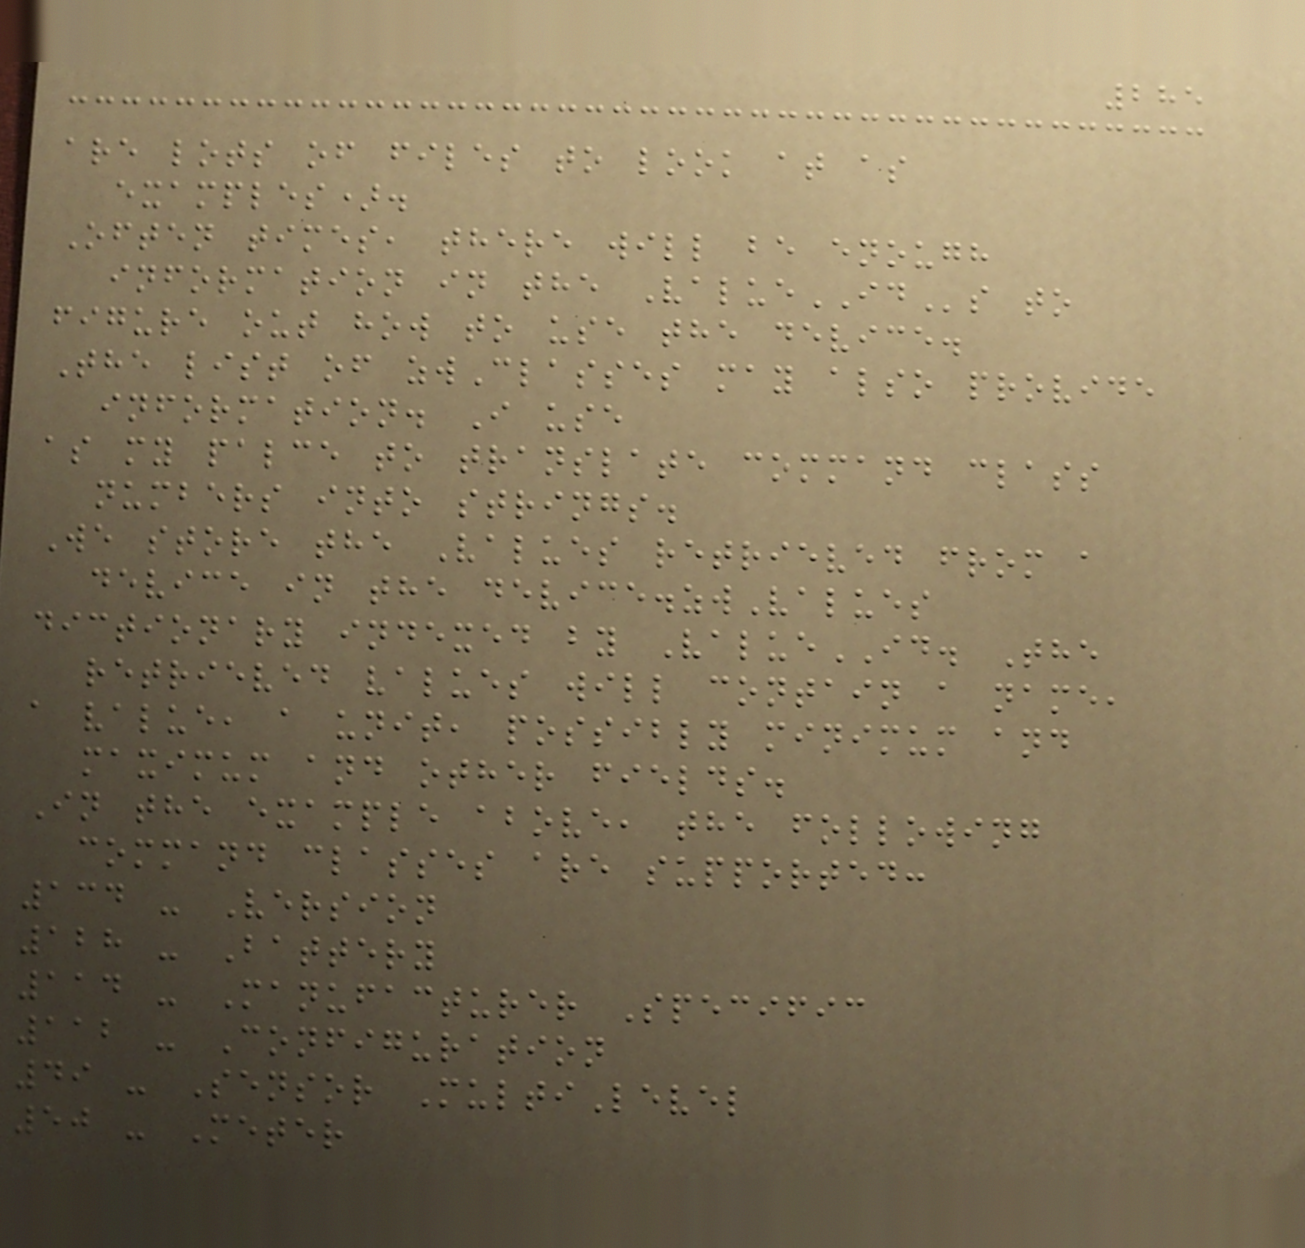285
are lots of files to look at as
examples).
Often times, there will be enough
information in the ValueIDs to
figure out how to use the device.
The list of zwClasses may also provide
information. I use
as my palce to translate command class
numbers into strings.
We store the Values retrieved from a
device in the device.zwValues
dictionary indexed by ValueID. The
retrieved values will contain a name,
a value, a unit, possibly minimum and
maximum and other fields.
In the example above, the following
command classes are supported:
134 - Version
128 - Battery
114 - Manufacturer Specific
112 - Configuration
49 - Sensor MultiLevel
50 - Meter
